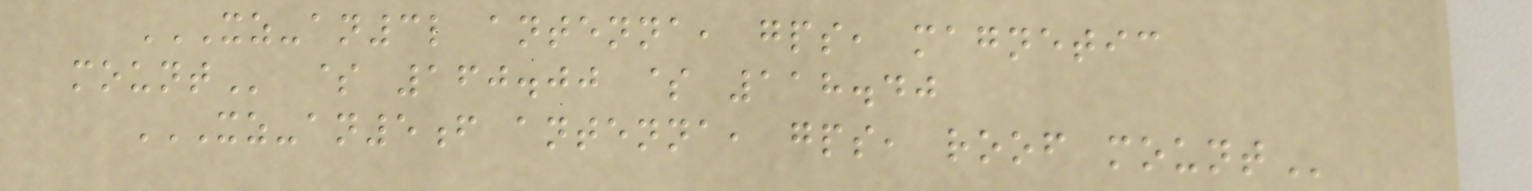XZ-AN3L ANTENNA, GPS, MAGNETIC
MOUNT $ 160.00 $ 118.40
XZ-AN5F ANTENNA, GPS, ROOF MOUNT
